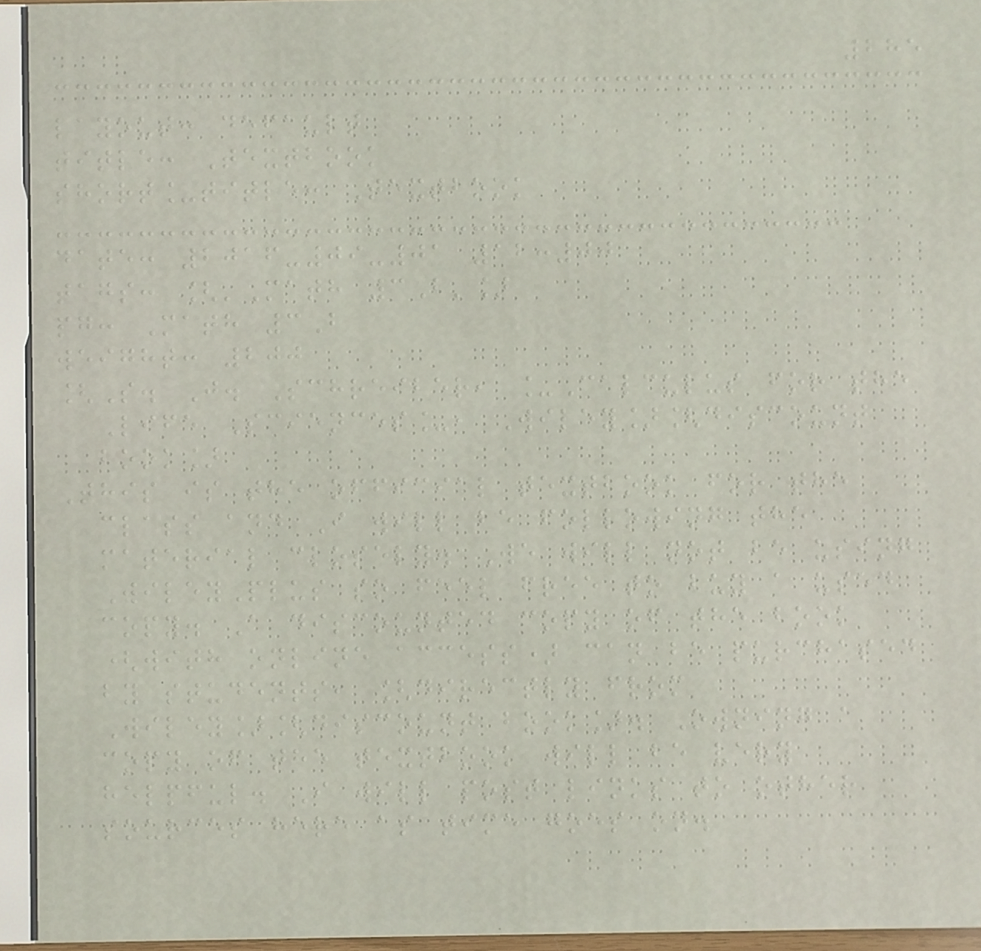285
layout: default
title: Textbook
short_title: Textbook
date: 2016-09-01 12:00
tags: ['Math 3B']
pg: Math 3B
weight: 200
[S. J. Schreiber, _Calculus for the
Life Sciences_, Wiley][discount
book]
This is the official textbook for the
class and I will be following the
material closely. We will not be using
WileyPlus so feel free to buy a used
copy. A discounted copy of the book
(with online access) can be purchased
by students, [directly from
Wiley][discount book]. Owning a
copy of the textbook will be very
helpful. I will post links to other
sources here as time goes on.
